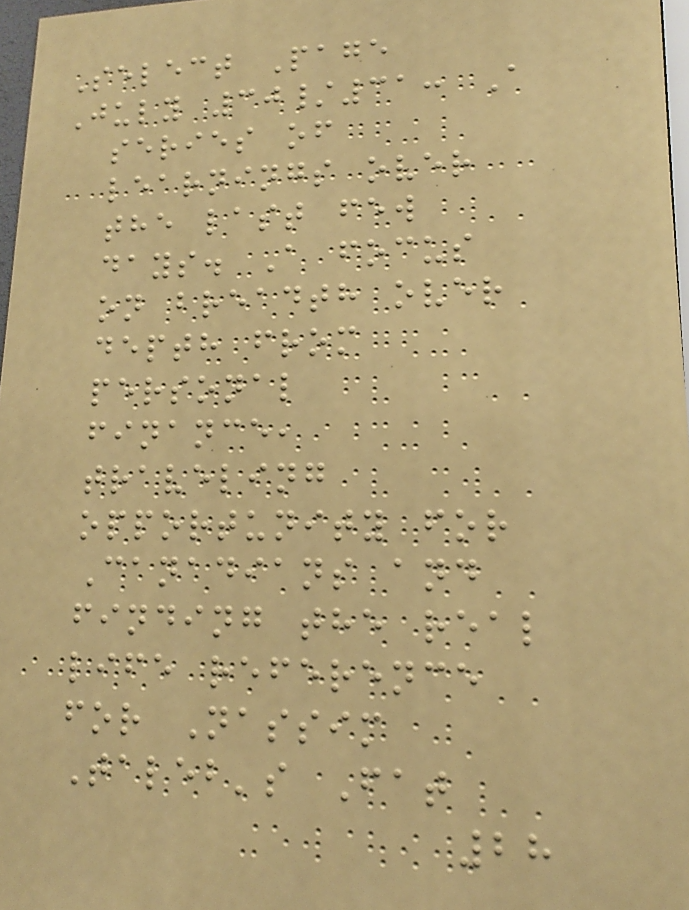Select Page
July 30/31: A
series of
learnings over
the last few
days. A focus
on breadth over
depth from
personal
finance,
traveling
opportunity for
Canadians and
finding the real
life reference
for Nassim
Taleb's Fat
28
